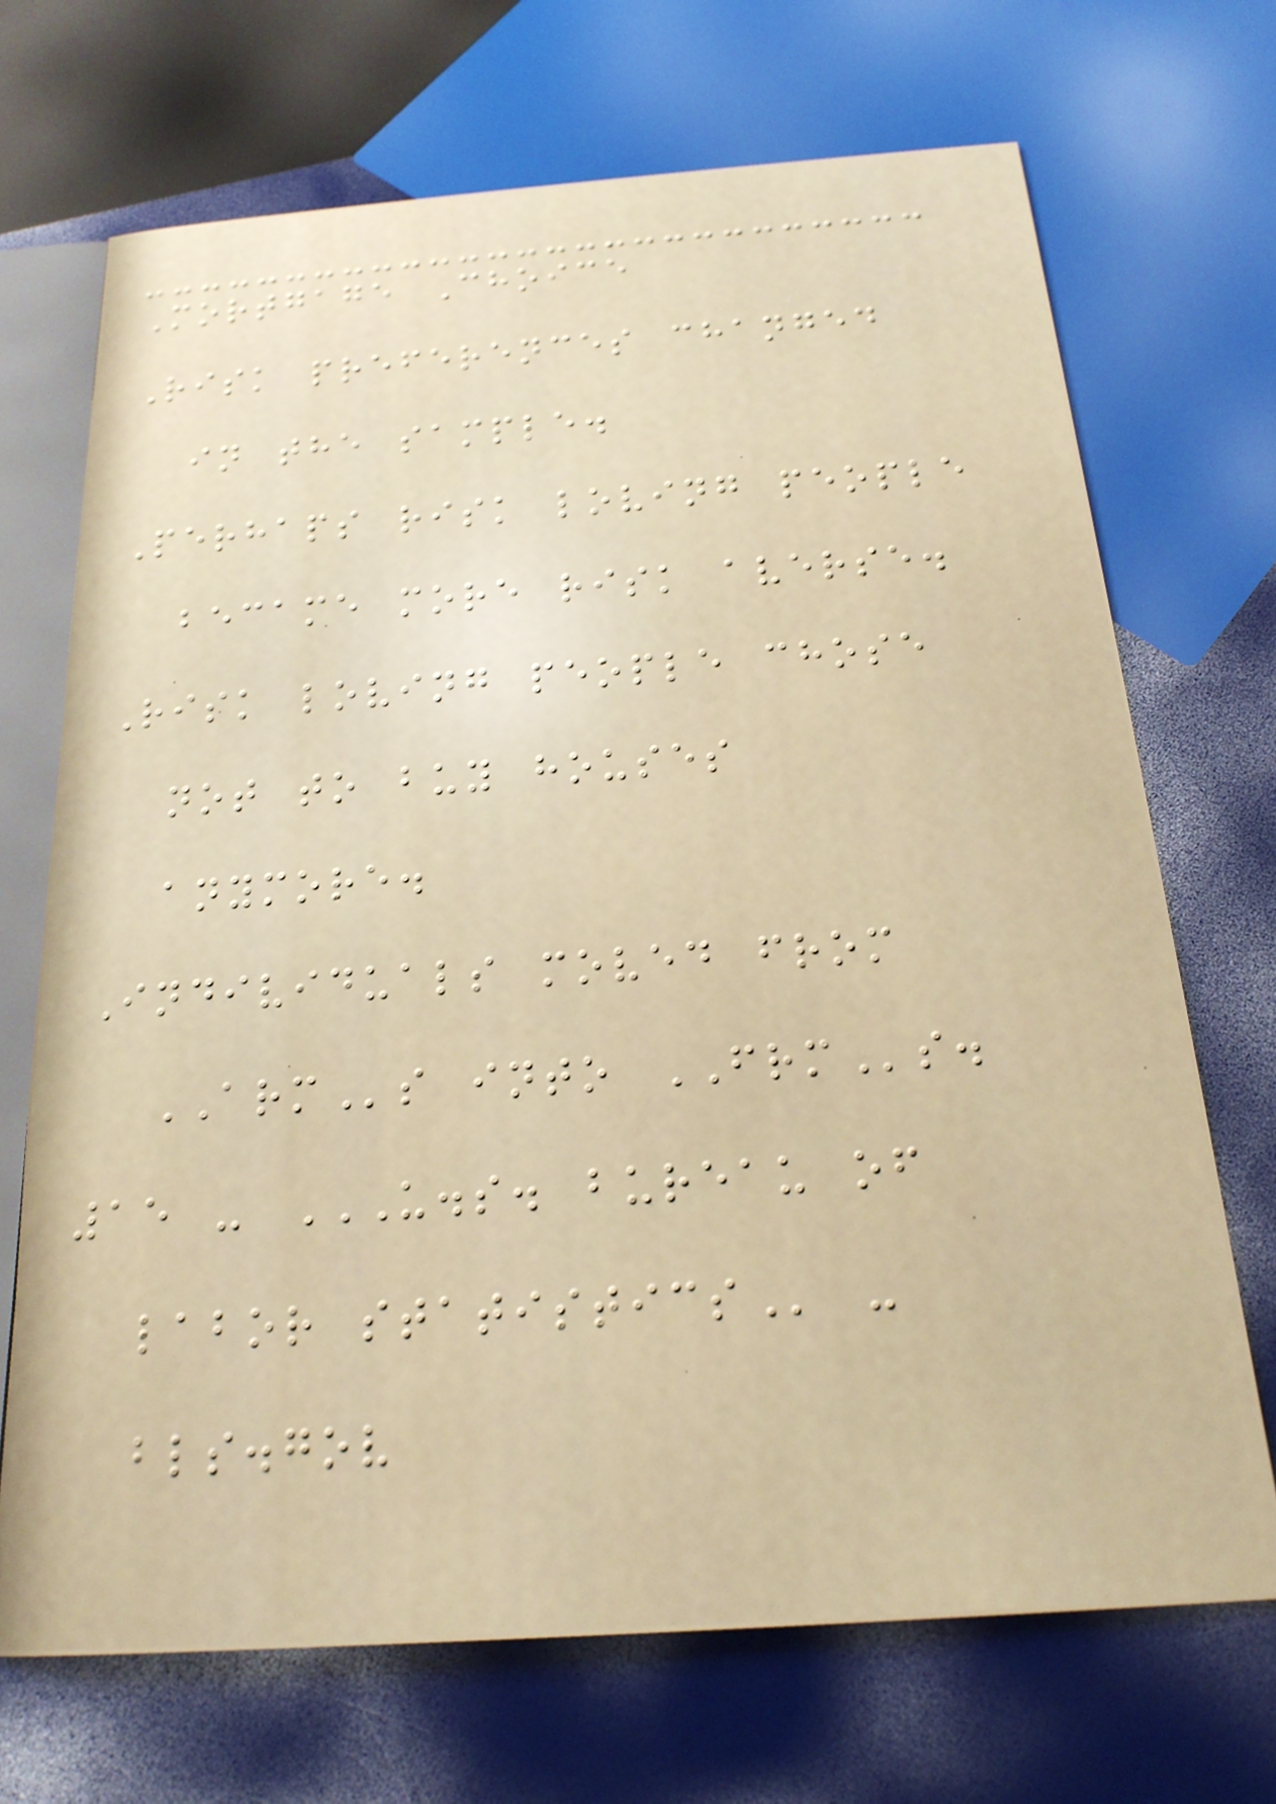Mortgage Choice
Risk preferences changed
in the sample.
Perhaps risk loving people
became more risk averse.
Risk loving people chose
not to buy houses
anymore.
Individuals moved from
ARMs into FRMs.
15 - U.S. BUREAU OF
LABOR STATISTICS -
bls.gov
